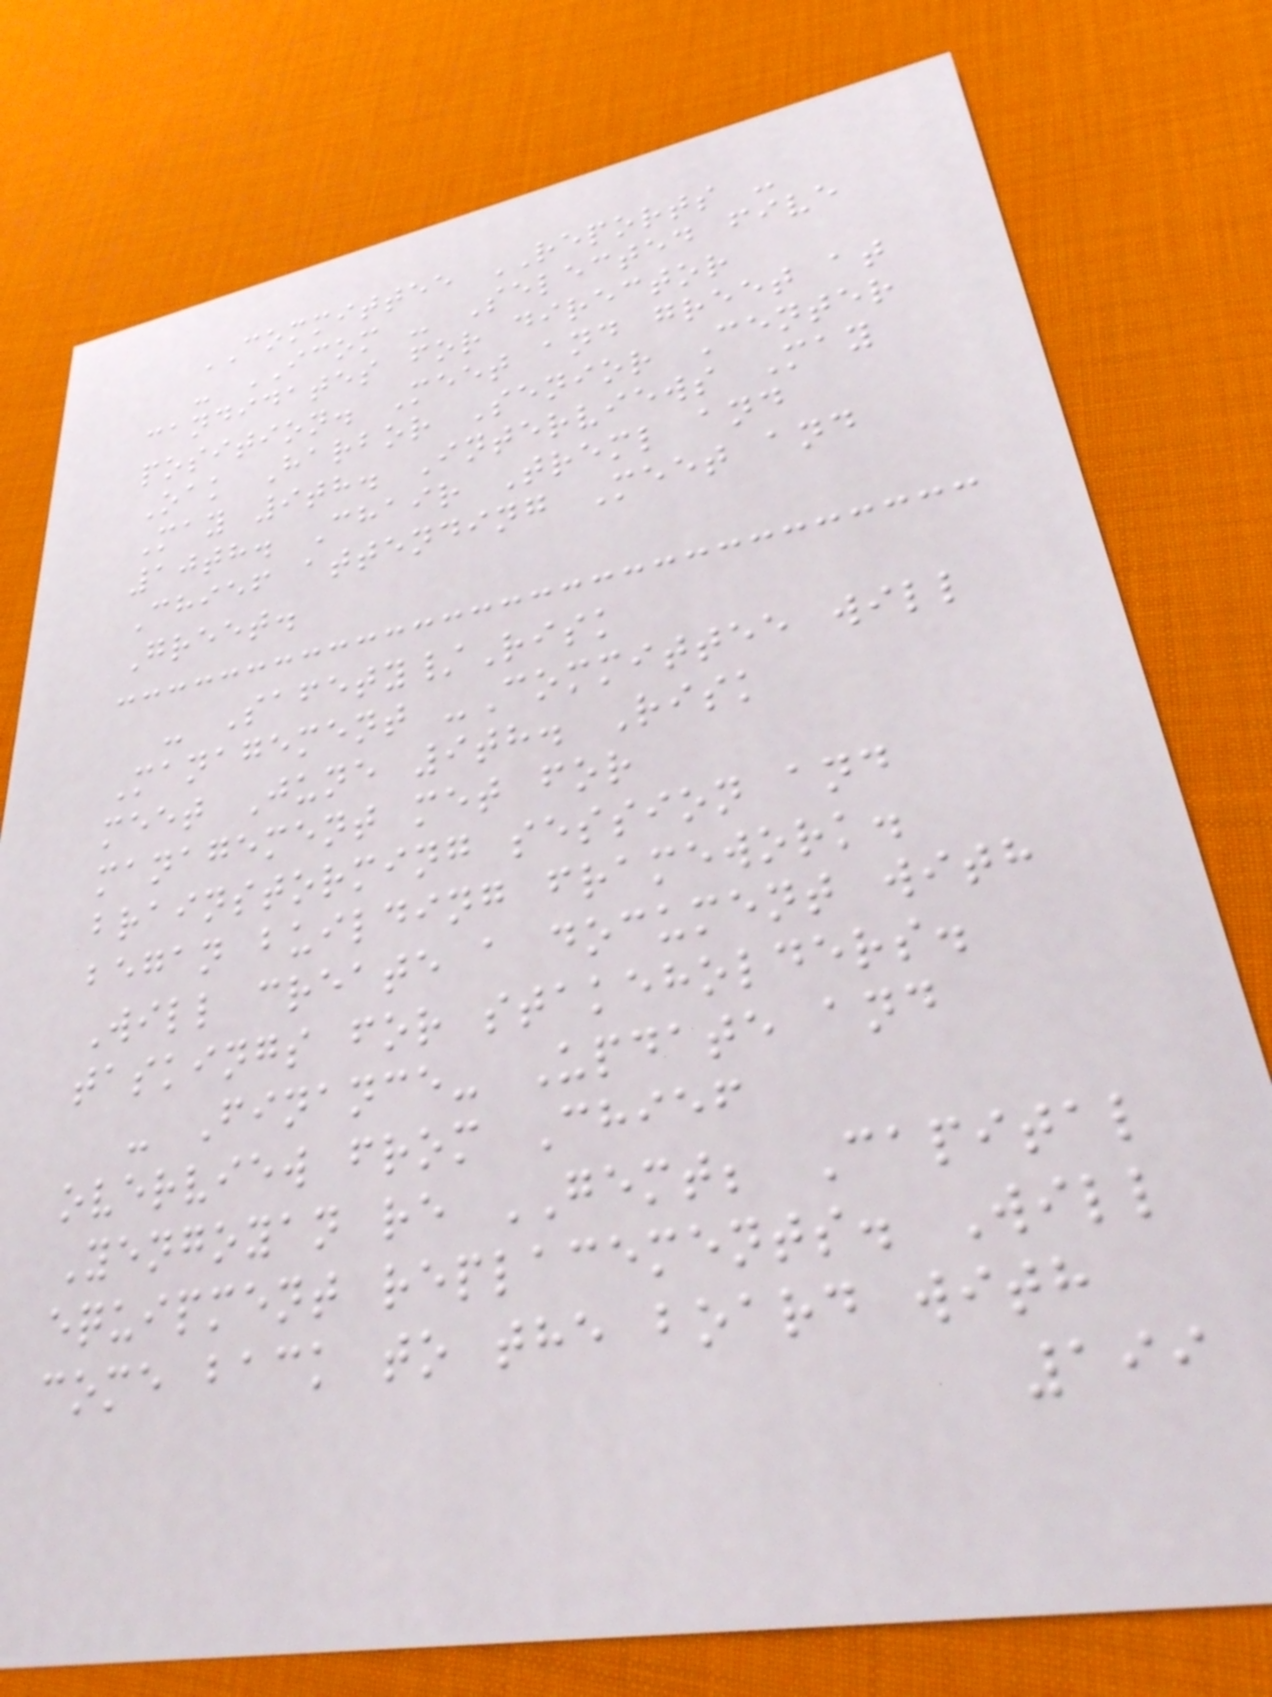COMMITTEE REPORTS -
- ICOM - Selected five
candidates for director
position. Meet and greet at
Oak Harbor Senior Center
May 9th. Interviews May
10th. Chair Treml and
Chief attending Meet and
Greet.
- Safety/Risk
Management -Committee will
meet June 9th. Risk
management met for
brainstorming session and
began building framework.
Will create a document with
taskings for stakeholders.
- Finance- Update and
overview from Chief
Yengoyan re GEMT; Capital
equipment replacements. Will
come back to the board with
199
